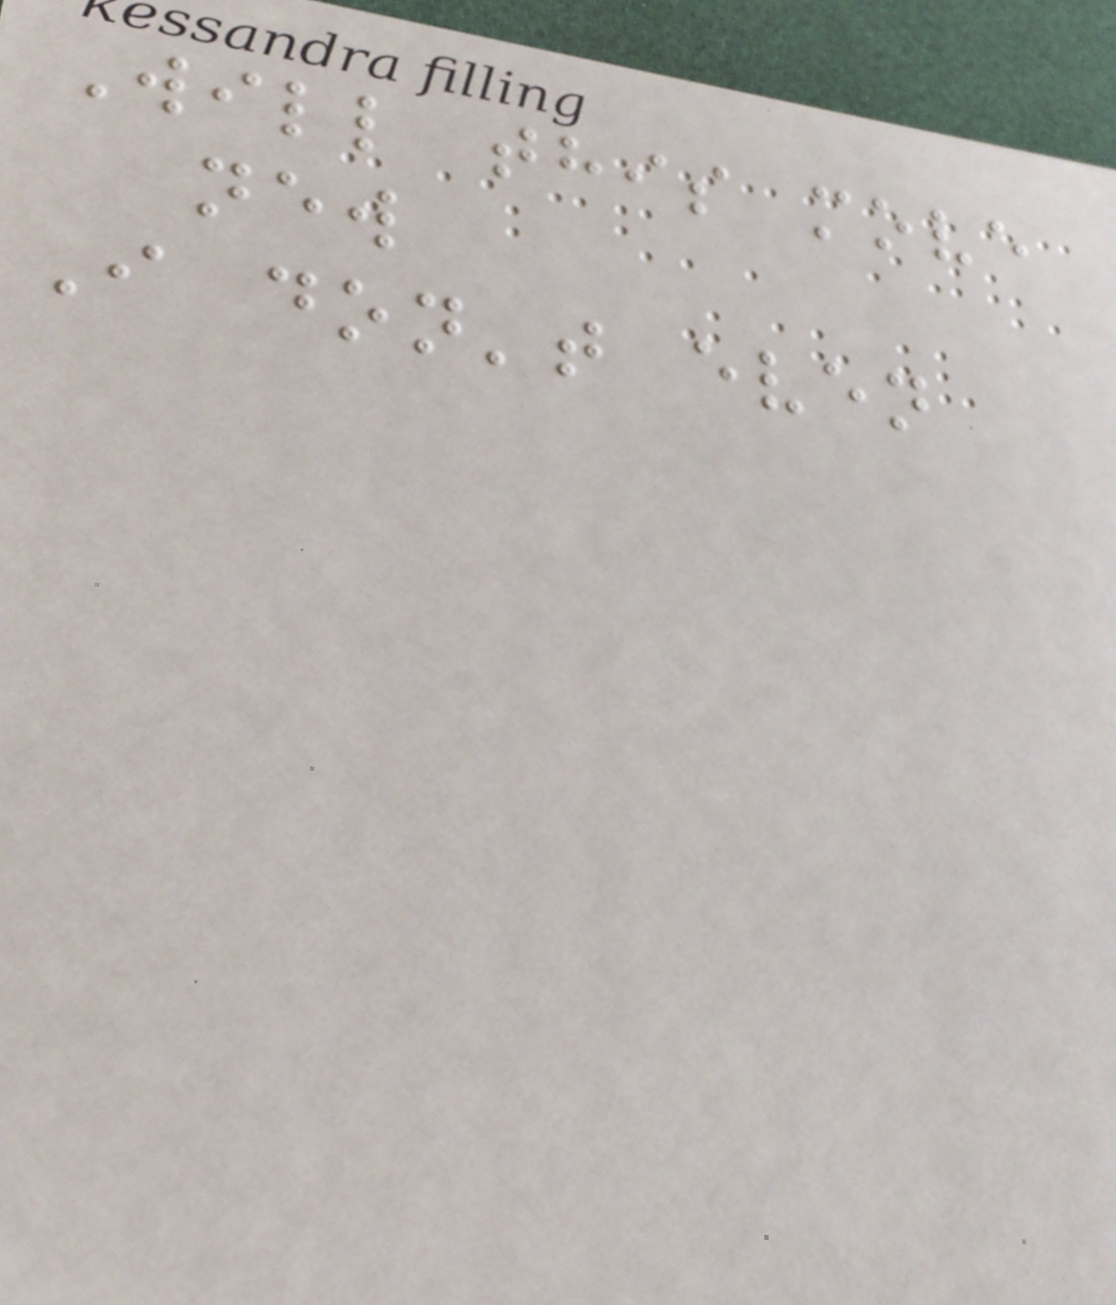Will this move
new
I don't even
